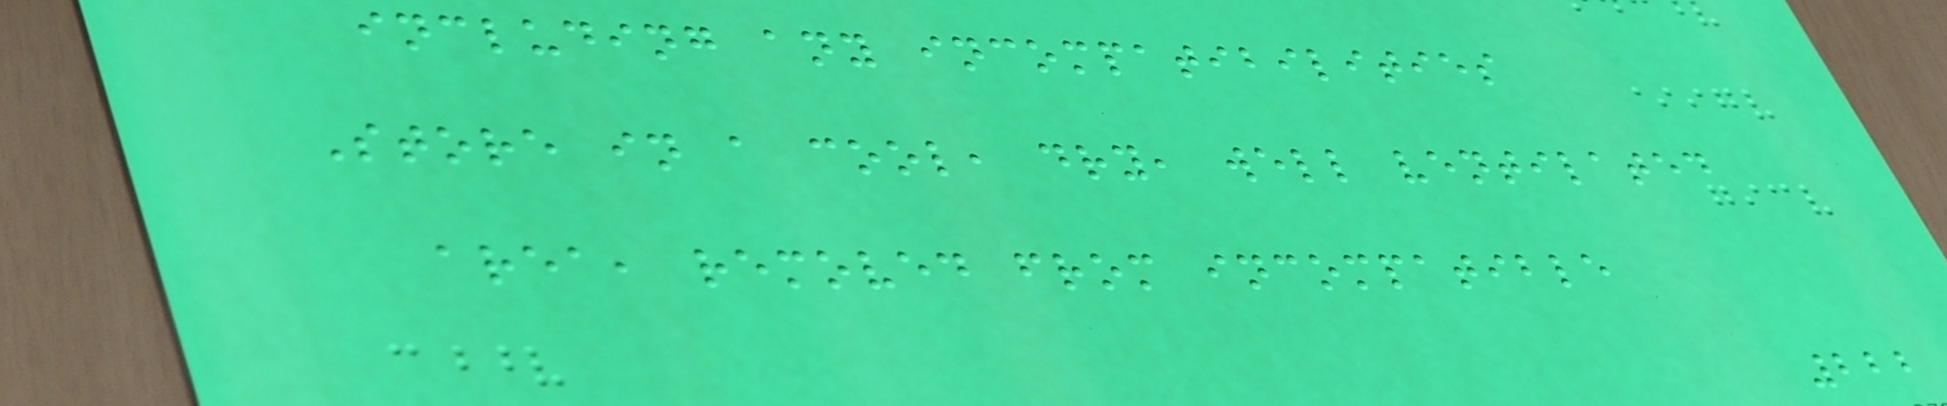including any incompatibilities
Store in a cool, dry, well ventilated
area, removed from incompatible
222
